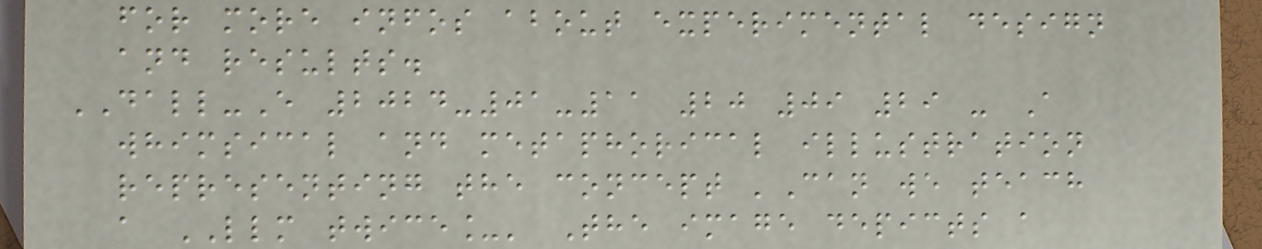for more infos about experimental design
and results.
DALL-E 2024-01-11 20 09 29 - A
whimsical and metaphorical illustration
representing the concept 'Can we teach
a LLM twice_' The image depicts a
